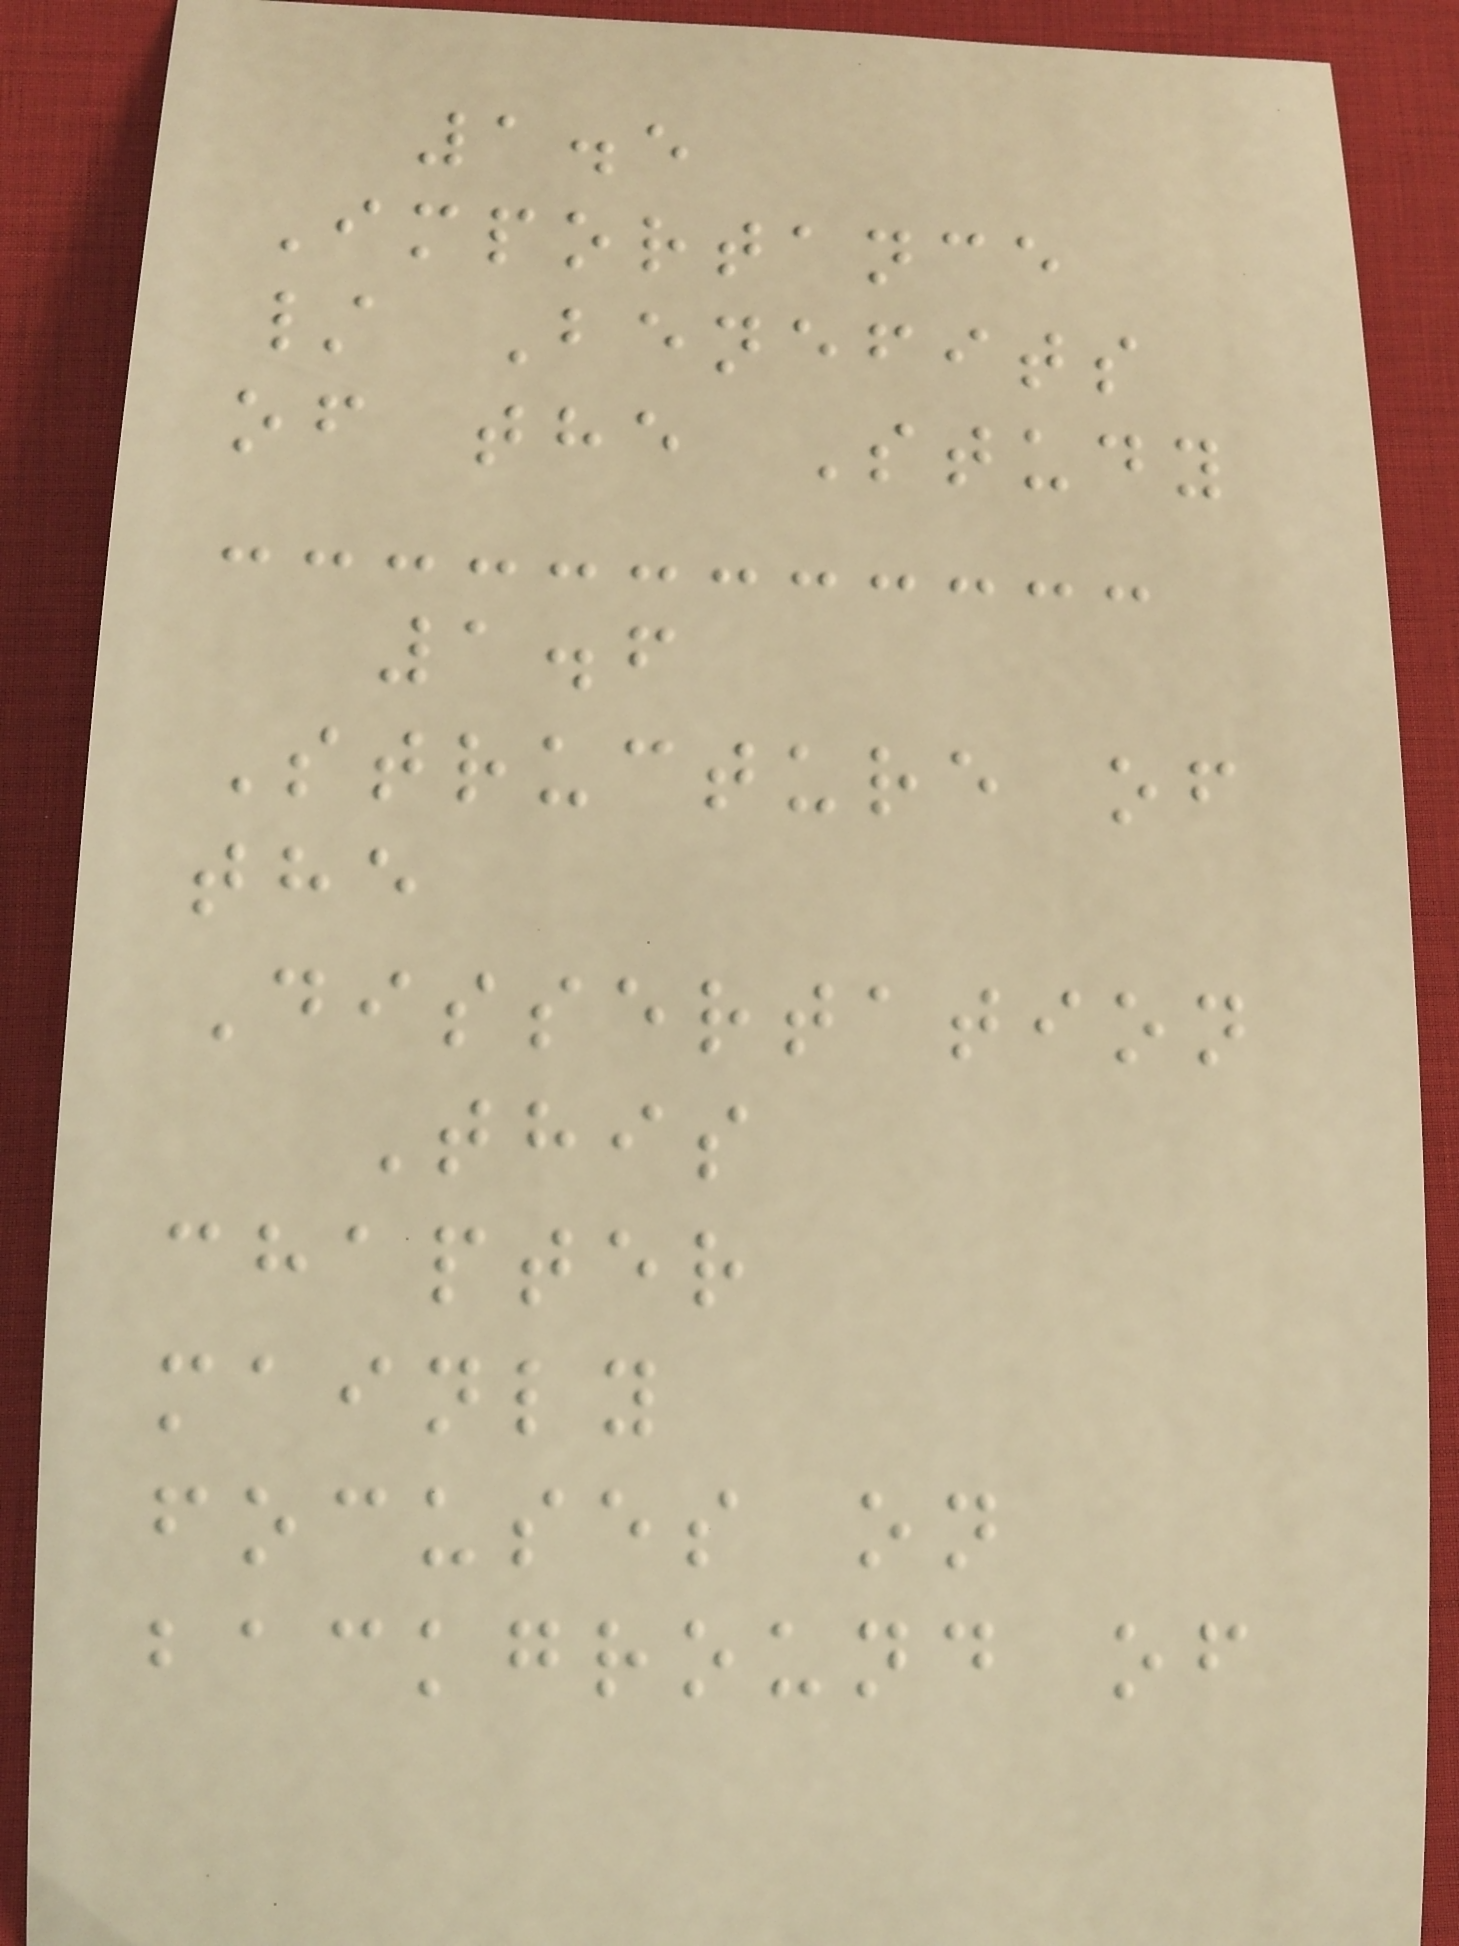1.5
Importance
/ Benefits
of the Study
1.6
Structure of
the
Dissertation
This
chapter
mainly
focuses on
background of
